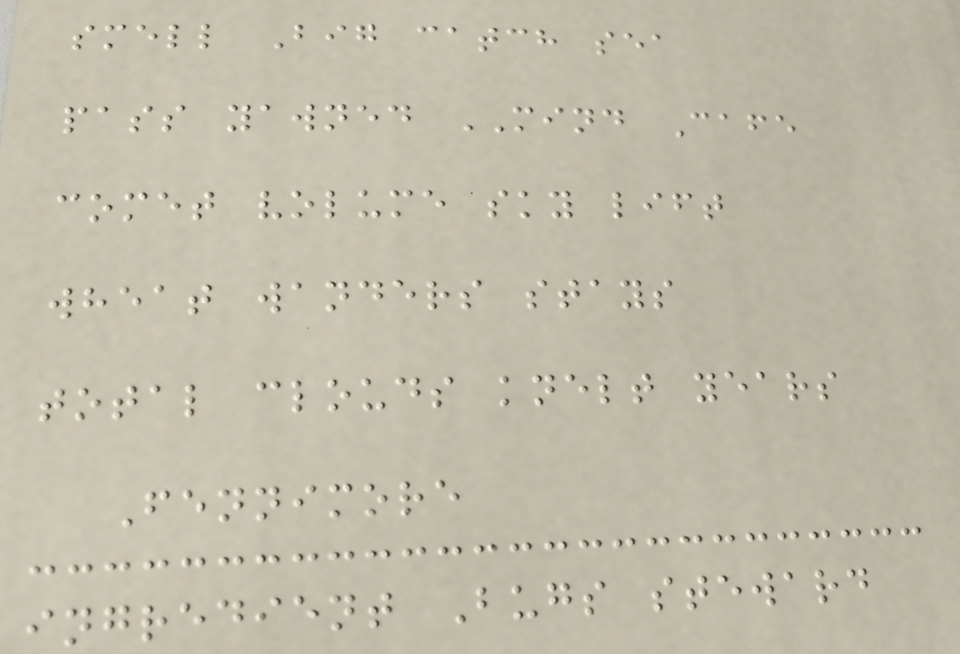smell Big catch sea
pass yawned MIND Cafe
comet volume sky lift
wheat wanders stays
total clouds knelt years
Fennimore
ingredient Bugs steward
